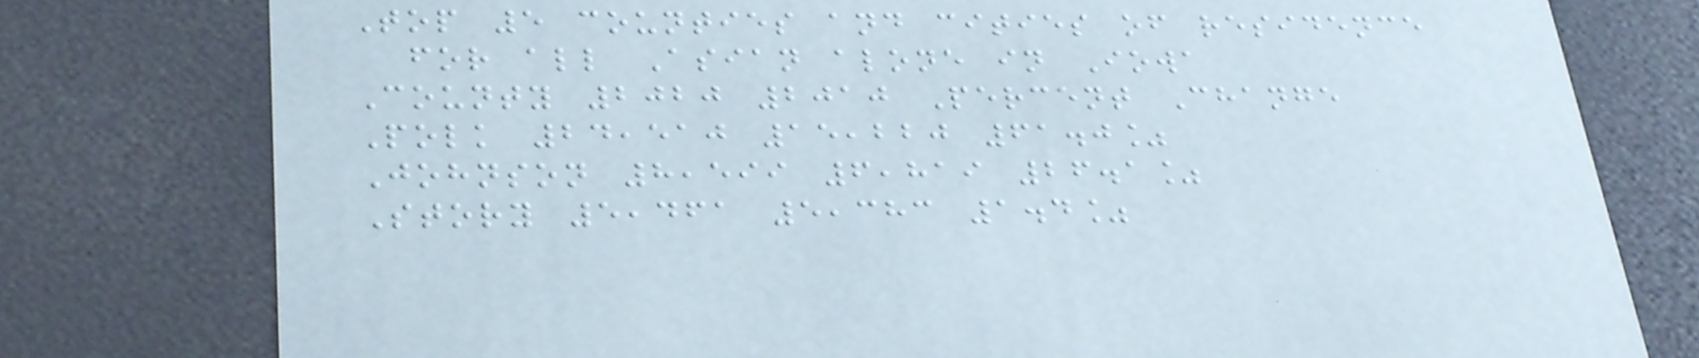Top 5 counties and cities of residence
for all Asian alone in Iowa
County 2020 2010 Percent Change
Polk 24,510 15,220 61.0%
Johnson 8,599 6,819 26.1%
Story 5,461 5,383 1.4%
